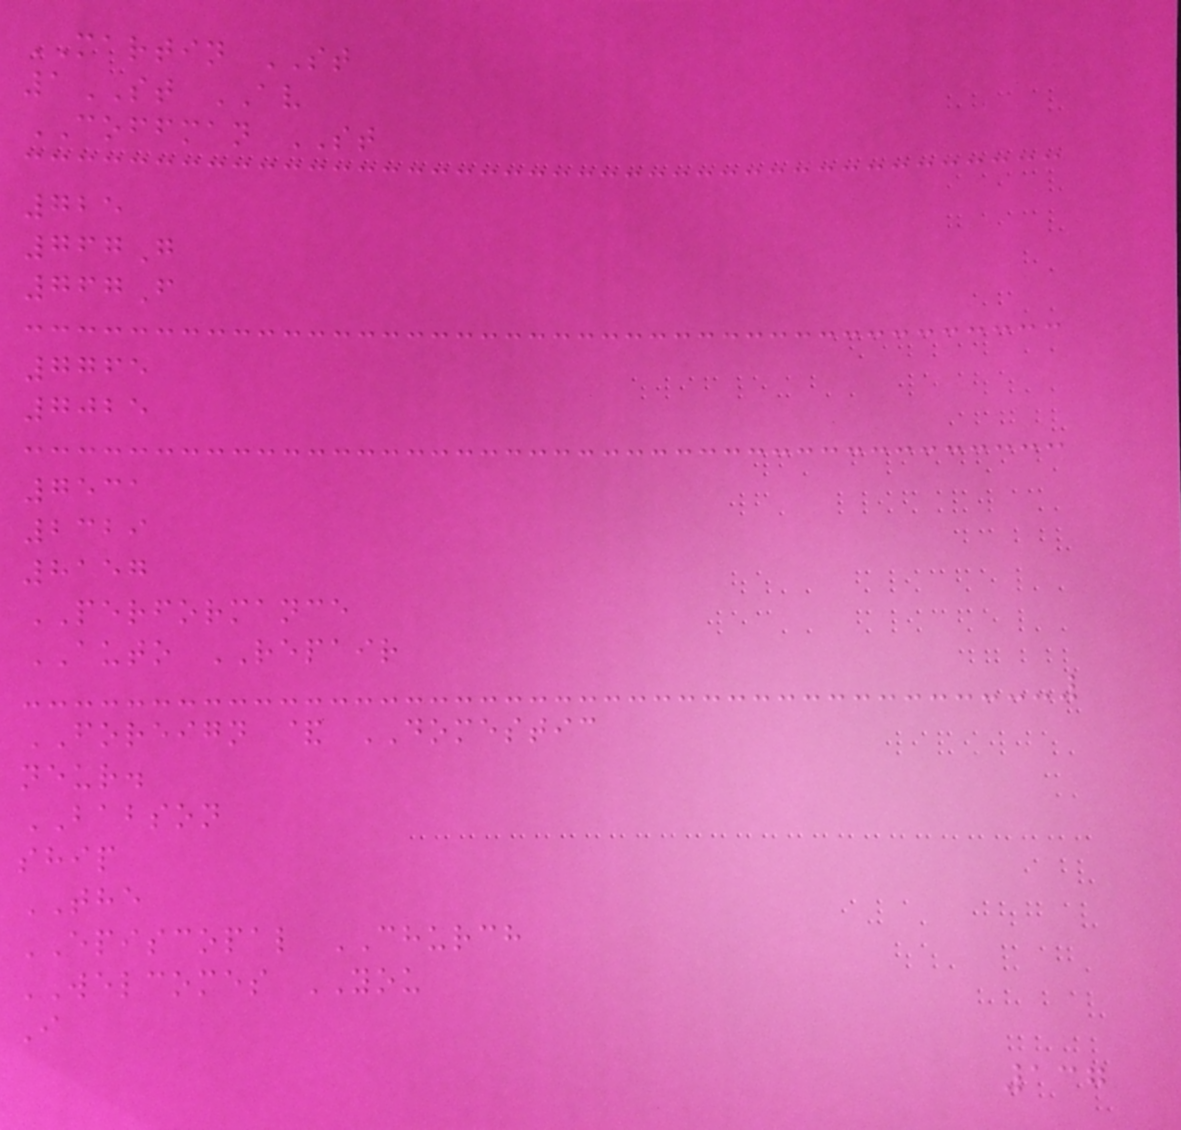MARTIN ST
1ST AV
COFFMAN ST
725
767G
767F
7765
7025
7531
2329
8157
PERFORMANCE
AUTO REPAIR
FOREIGN & DOMESTIC
neur.
BABSON
ship
THE
EPISCOPAL CHURCH
WELCOMES YOU
I
137
